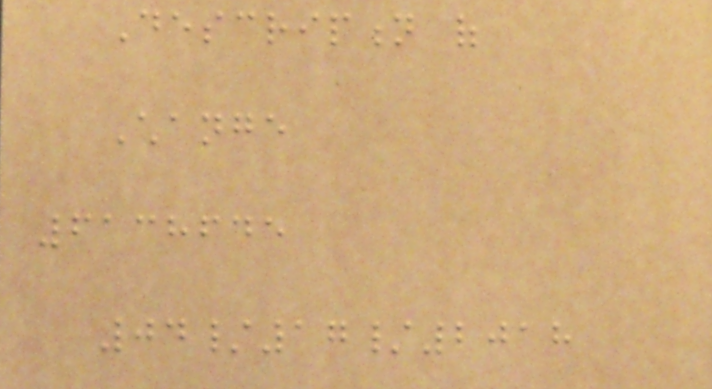Description of
Change
6138645
04/17/2018
